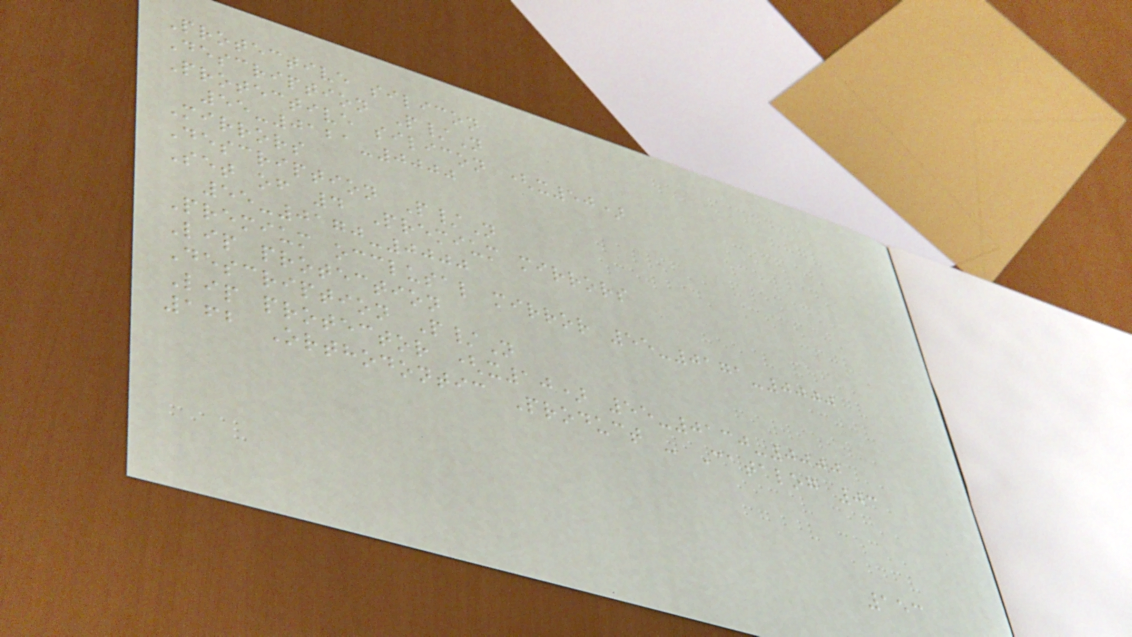Protective silicon
Description P/N
Protective silicon (x50)
55-0121-0000
Mirrors
Description P/N
Set of 4 Premium mirrors
55-0170-0000
Premium occlusal mirror 55-0171-0000
Lip protection
Description P/N
Lip protector (x10) 55-0130-0000
162 Orthodontic Product - Catalog 03
153
